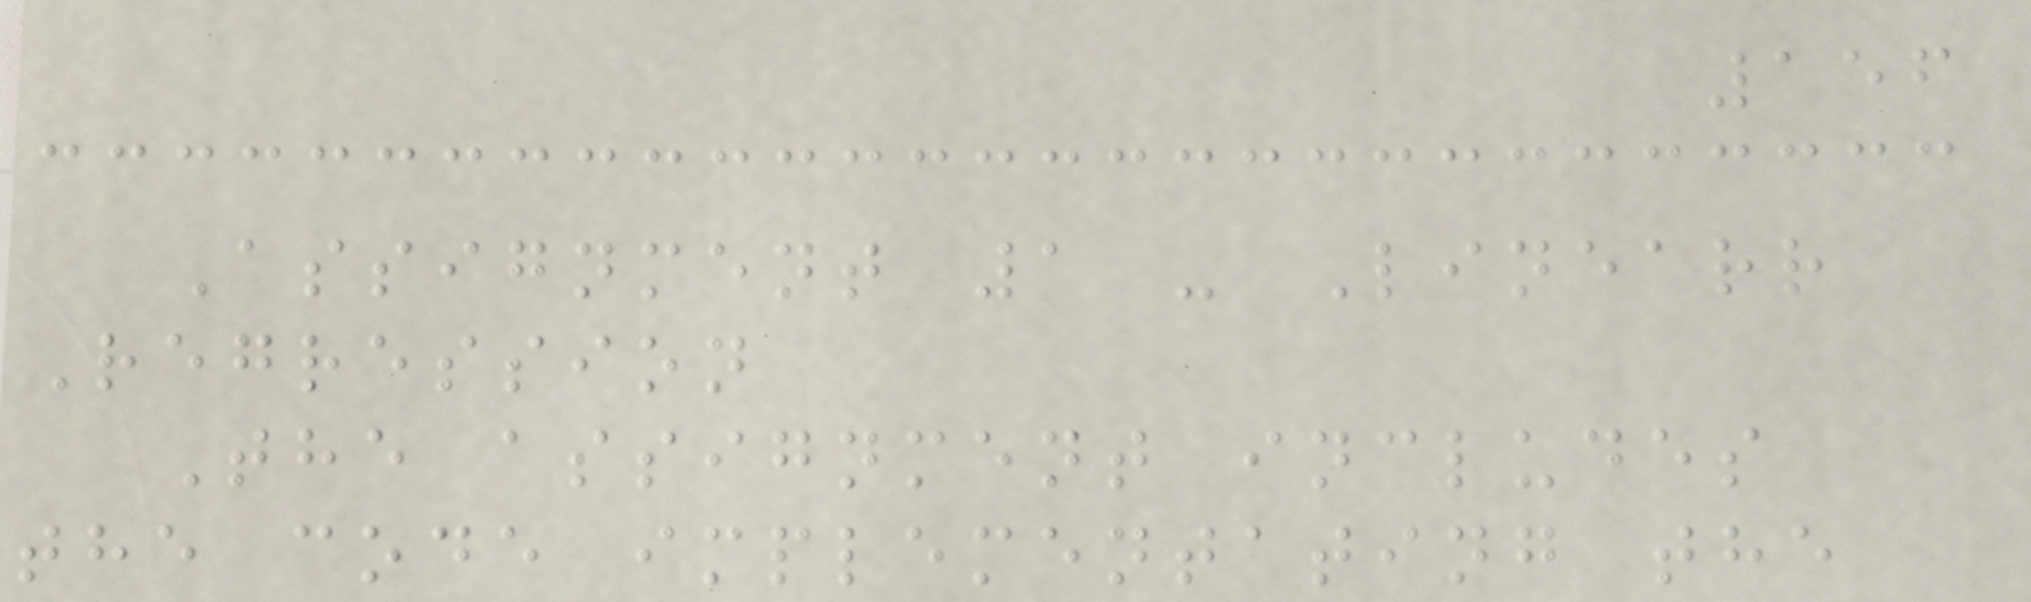156
Assignment 1 - Linearr
Regression
The assignment includes
the code implementating the
